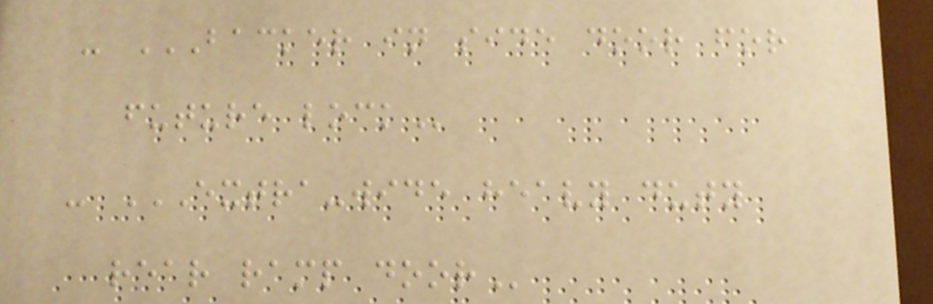- BACKER IN SIDE DOOR FOR
FUTURE LOCK
- EXTRA-WIDE HEAVY DUTY
REAR RAMP DOOR
